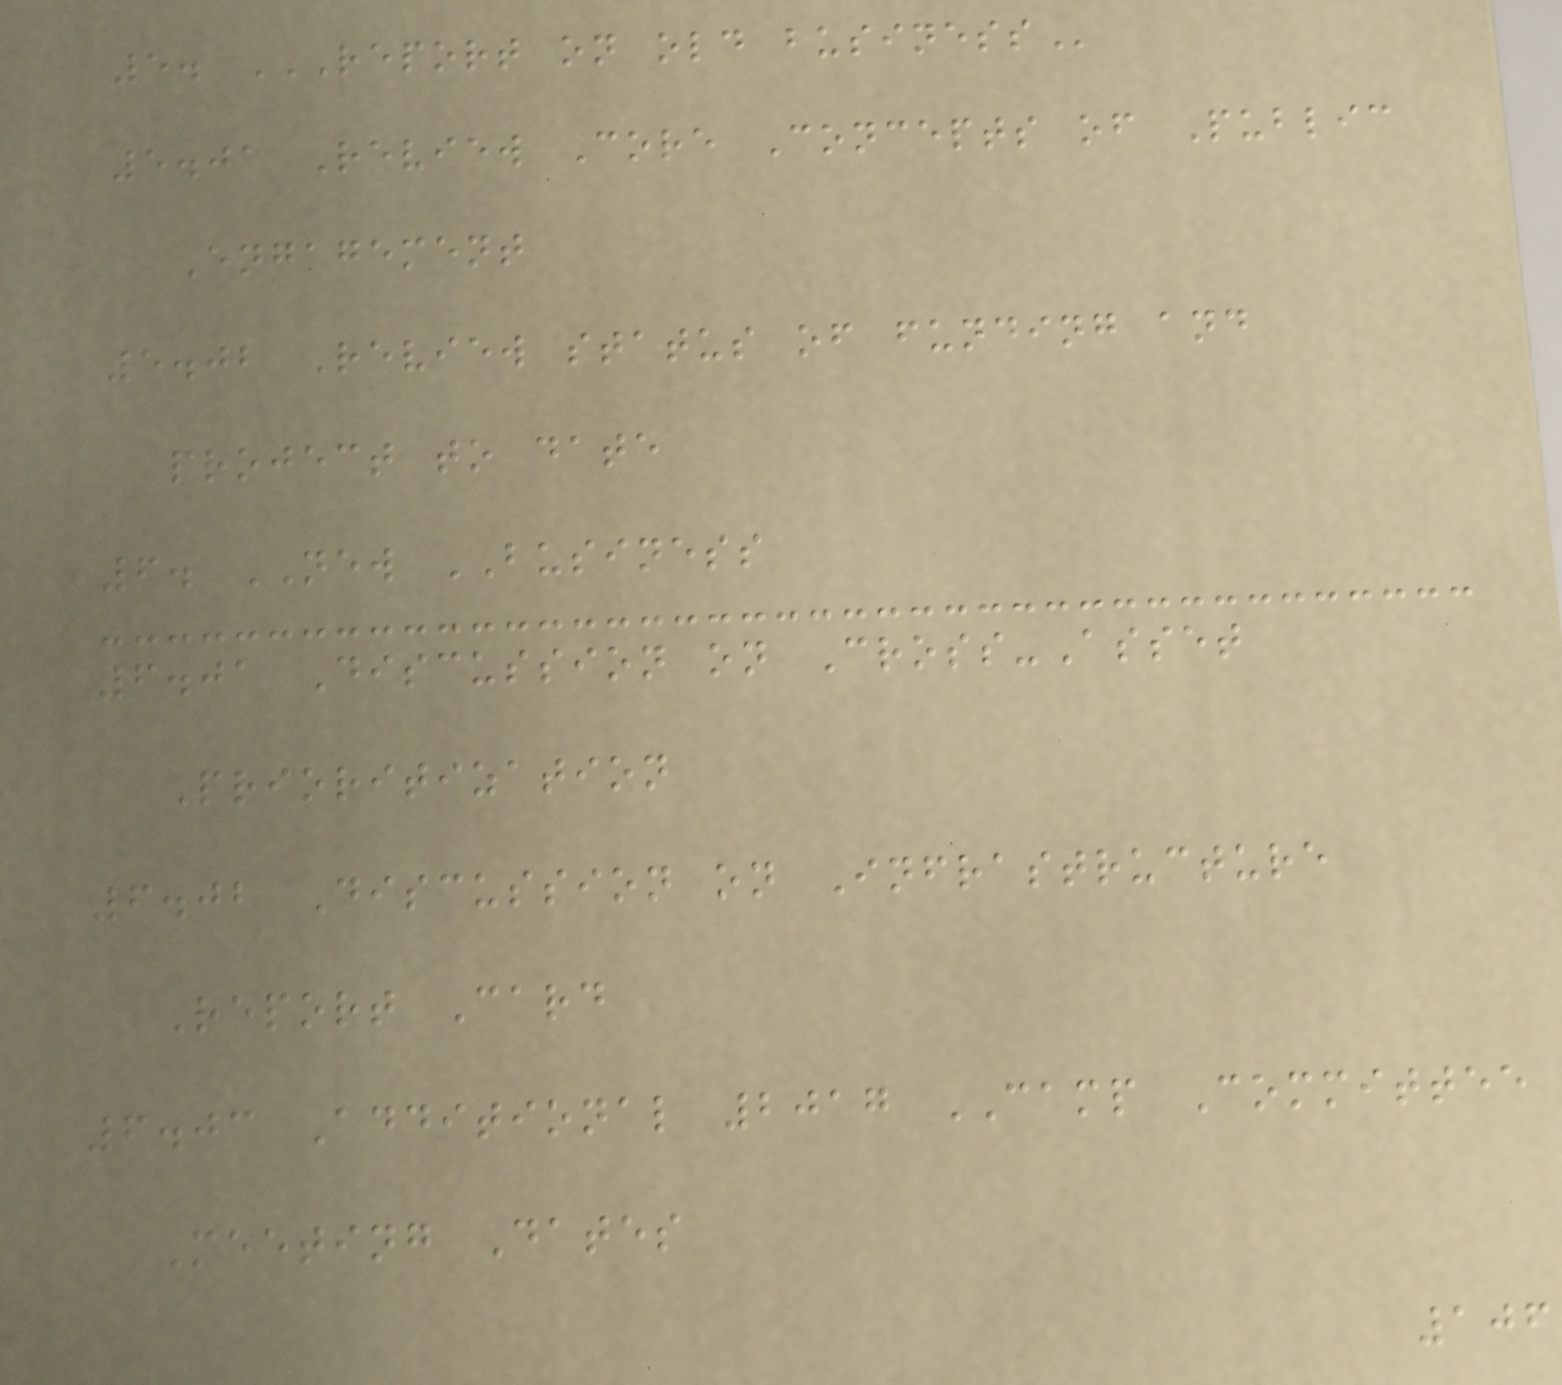5. REPORT ON OLD BUSINESS
5.01 Review Core Concepts of Public
Engagement
5.02 Review status of funding and
project to date
6. NEW BUSINESS
6.01 Discussion on Cross-Asset
Prioritization
6.02 Discussion on Infrastructure
Report Card
6.03 Additional 2017 CAMP Committee
Meeting Dates
106
